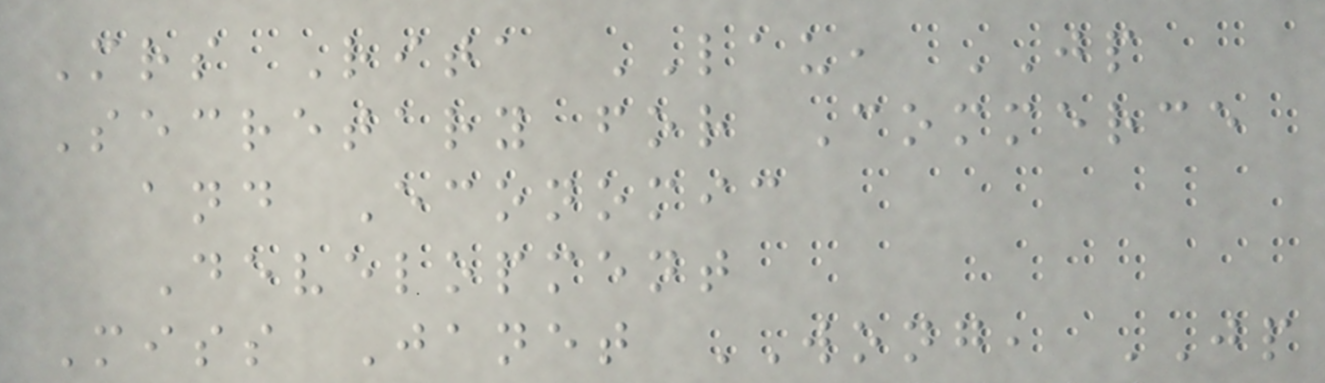Mrs Rita LAU, JP
Secretary for Commerce
and Economic
Development
Miss Janet WONG, JP
